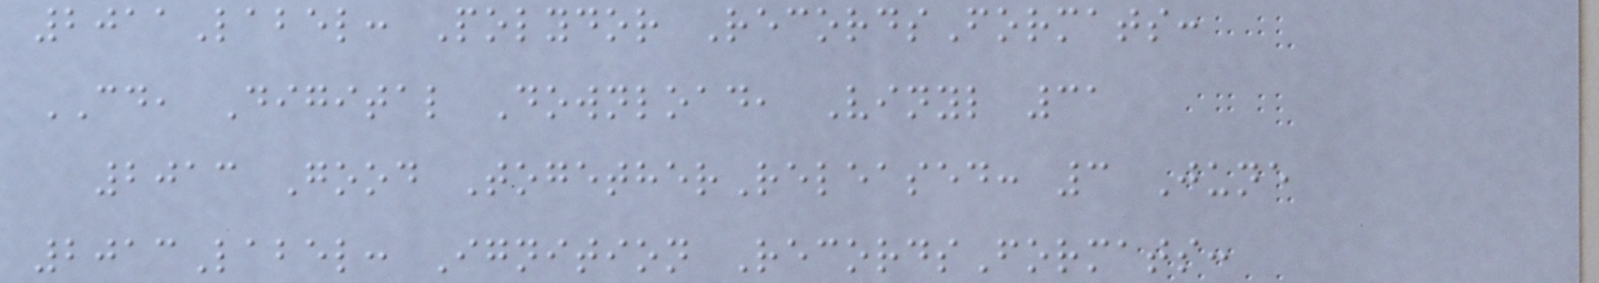2011Label: Polydor RecordsFormats:
CD, Digital Download, Vinyl 31
2013 Good TogetherReleased: 3 June
2013Label: Ignition RecordsFormats:
